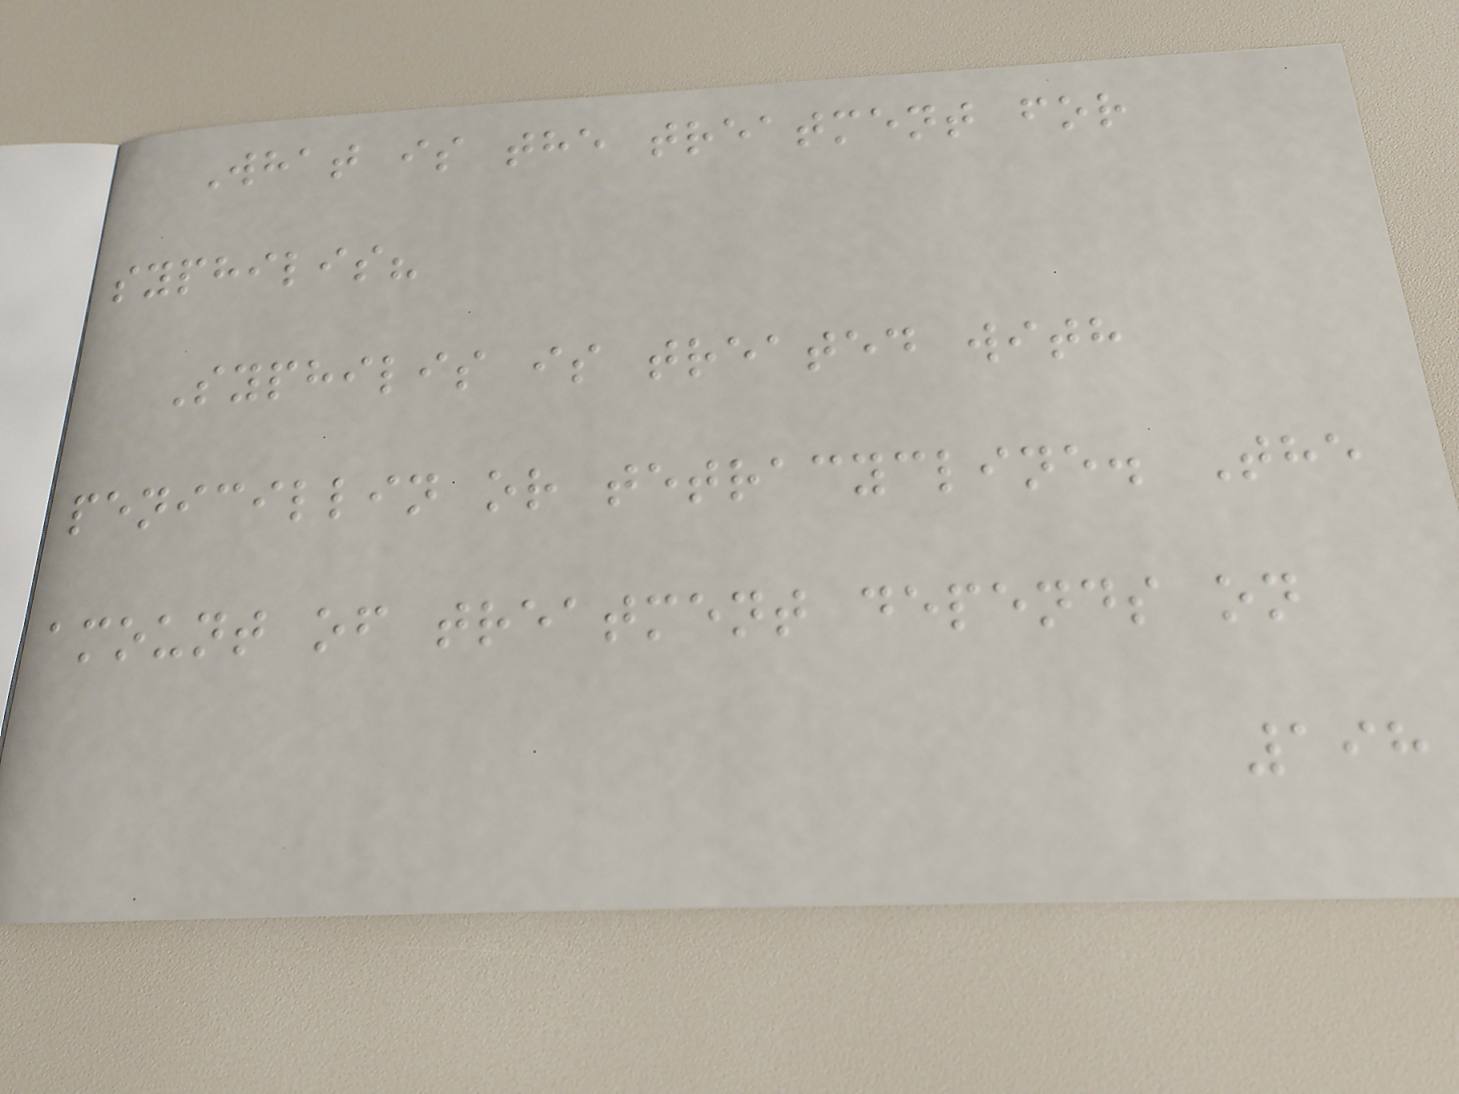What is the treatment for
syphilis?
Syphilis is treated with
penicillin or tetracycline. The
amount of treatment depends on
198
